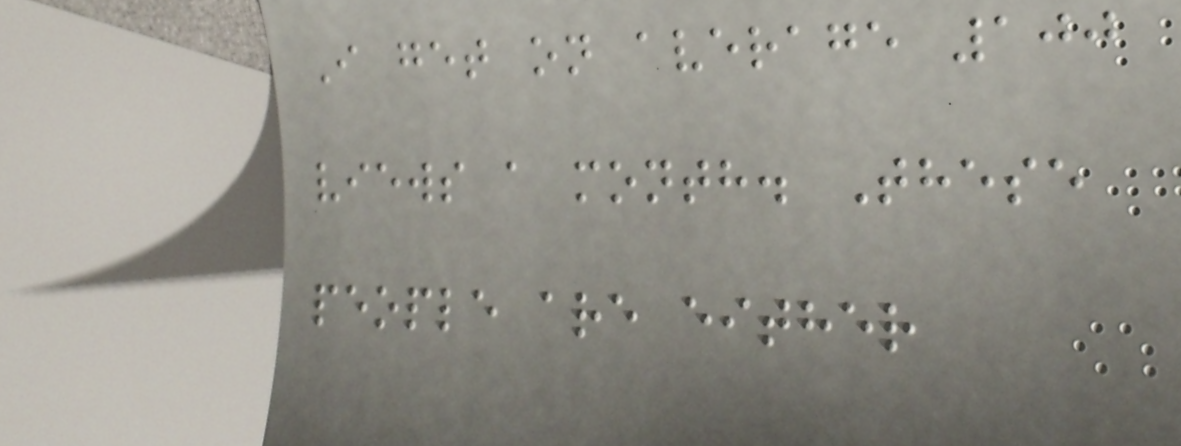I get on average 100
views a month. These
people are either
